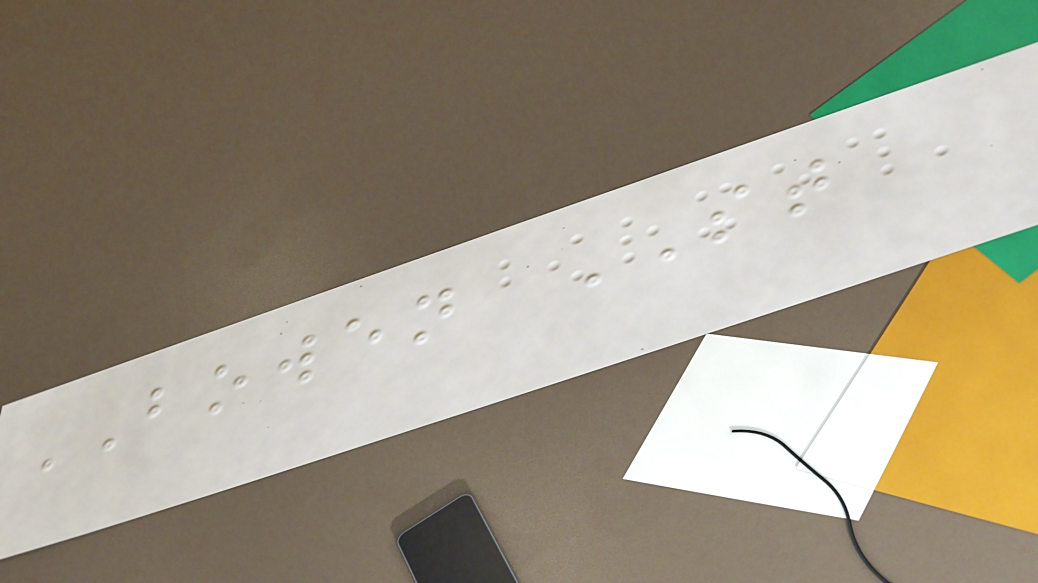BOWEN ST
